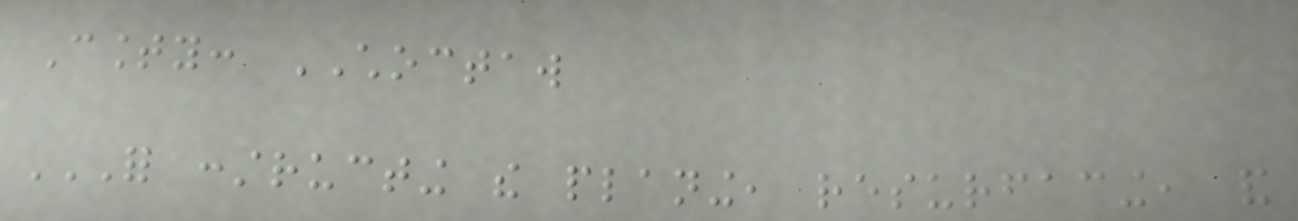County: CHOCTAW
FOR CONSTRUCTING THE PLANING, RESURFACING, AND
